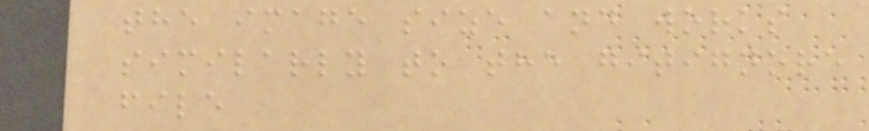the image size and works
similarly to the gitignore
file
